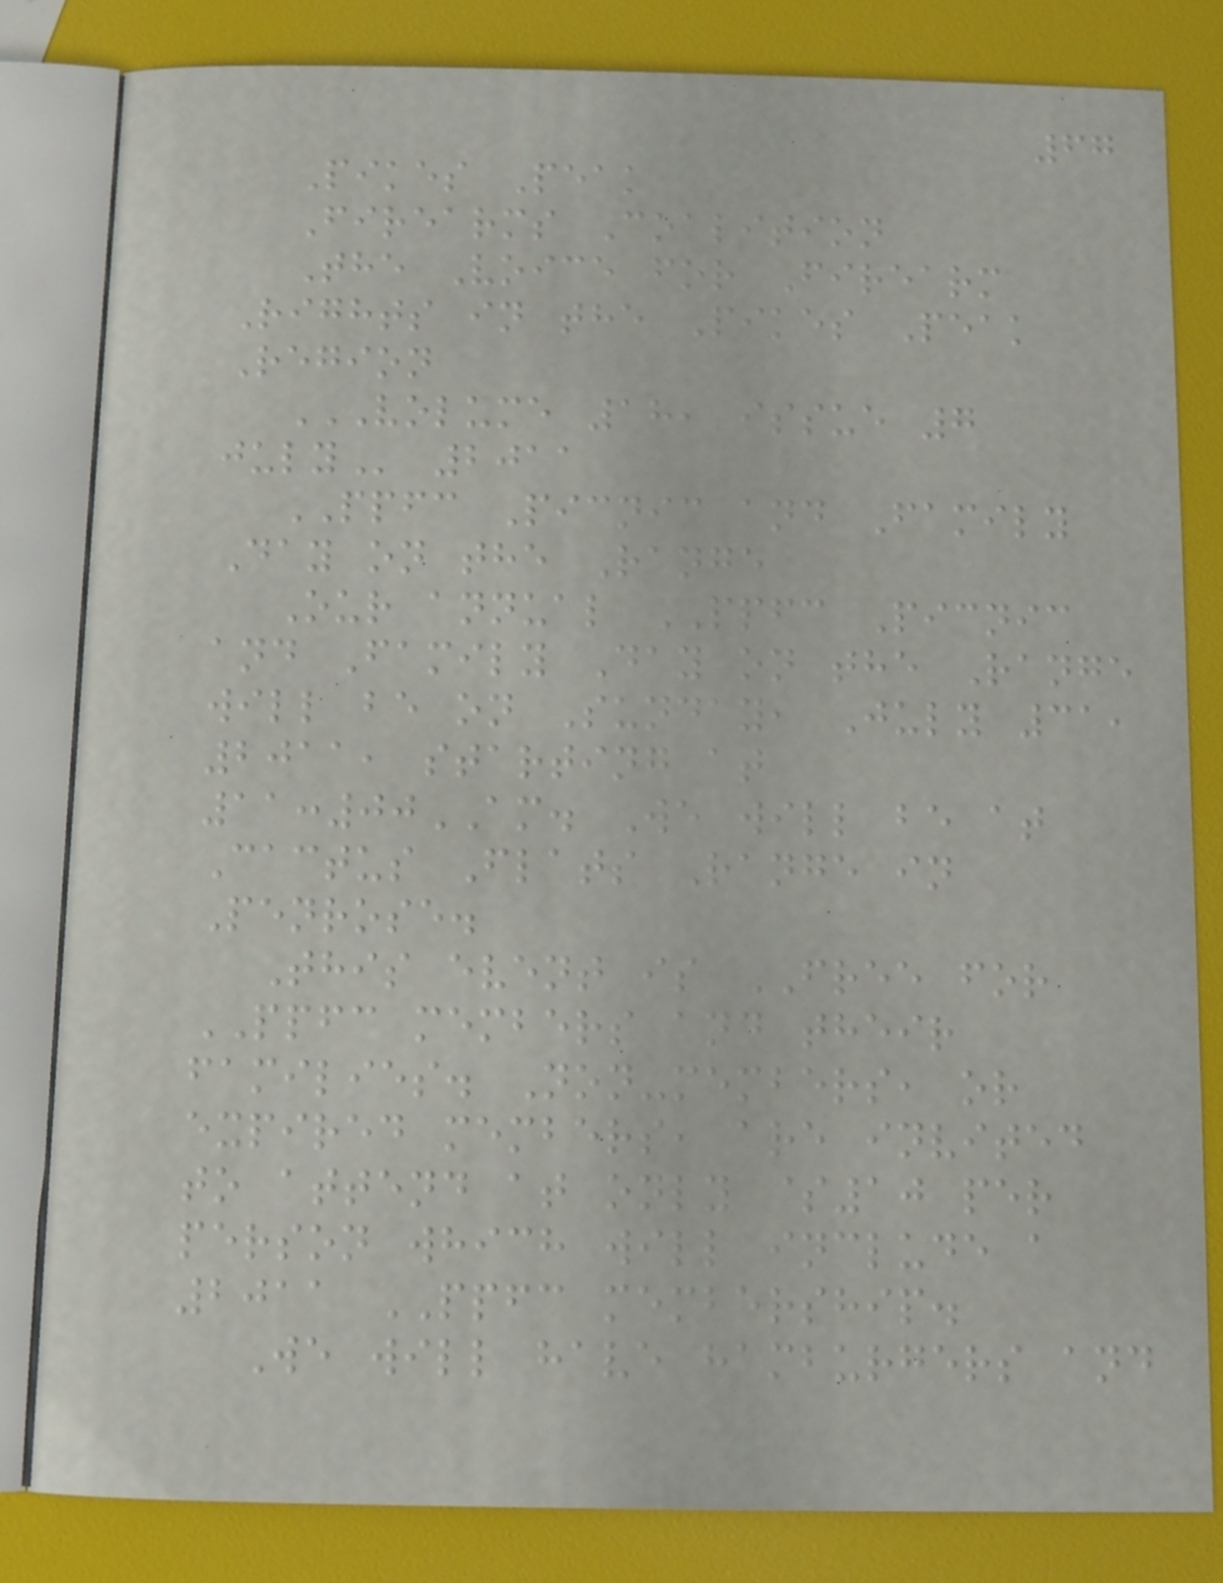67
Pikes Peak
Firearms Coalition
The Voice for Firearm
Rights in the Pikes Peak
Region
VOLUME 18, ISSUE 7
JULY 2011
PPFC Picnic and Family
Day on the Range
Our annual PPFC Picnic
and Family Day on the Range
will be on Sunday, July 31,
2011, starting at
11:00AM. We will be at
Cactus Flats Range in
Penrose.
This event is FREE for
PPFC members and their
families. Non-members, or
expired members, are invited
to attend at only $10 per
person which will include a
2011 PPFC membership.
We will have hamburgers and
